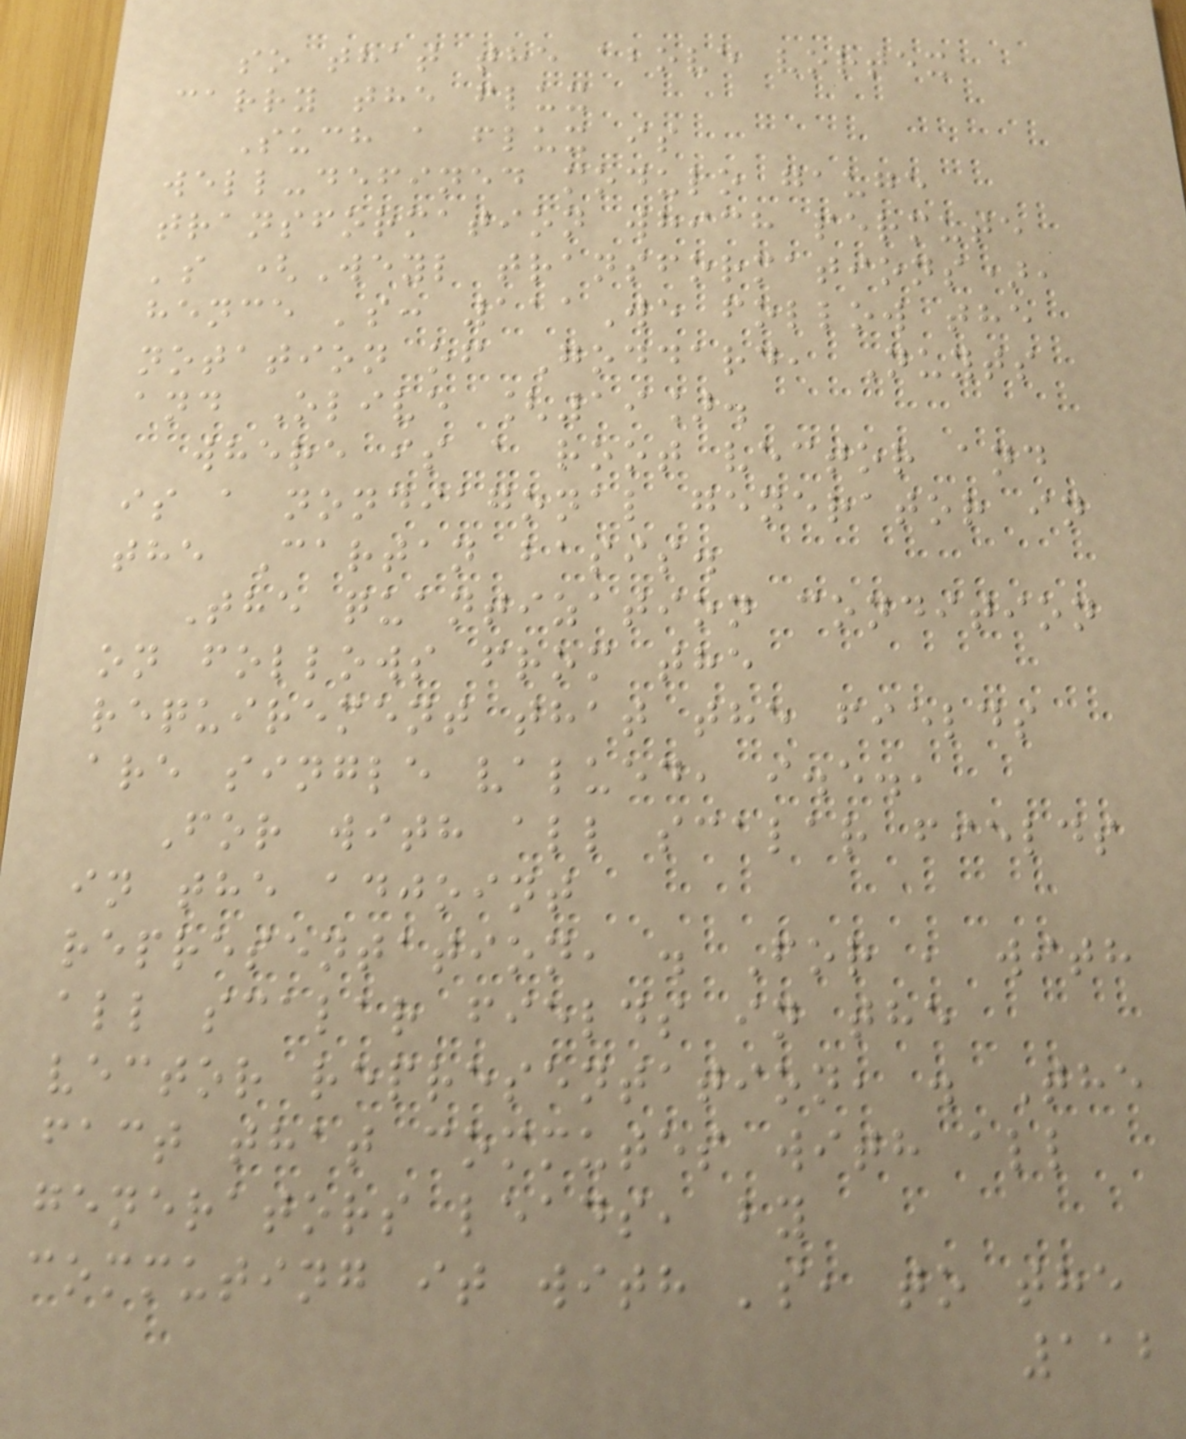so that the above vortex
carry the flux
Such a flux is
well-defined modulo gauge
transformation which permute
's (Weyl transformations),
hence 's: 111We follow the
notation of Goddard, Nuyts
and Olive [19].
where is a root vector and
is a nondiagonal generator in
the Cartan basis.
The quantization condition
on follows from the
requirement that the fields
are single valued, i.e.,
For with all scalar fields
in the adjoint
representation, . For , with
all scalar fields in the
vector representation, . The
fact that commutes with all
generators leads, by
commuting it with 's, to the
112
